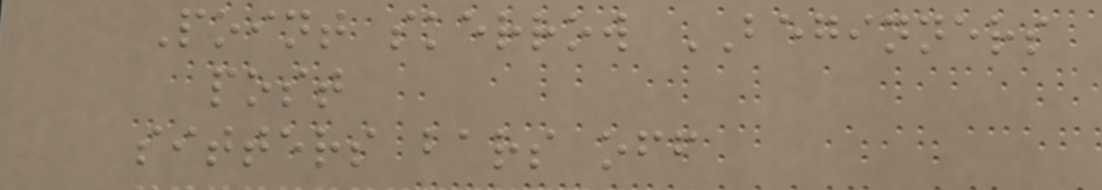Point skerrow BEGINNERS
post
sitters bars off
